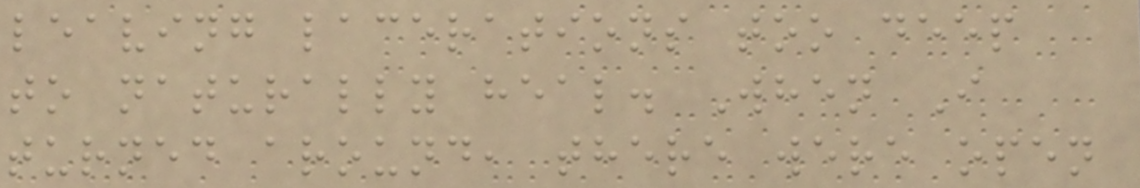leaving lacerations too deep
to naturally heal. When I
turned around, there were open
